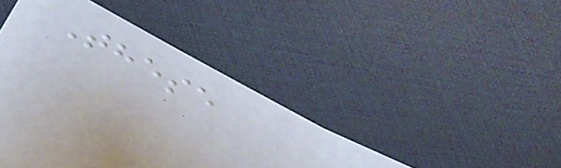These
